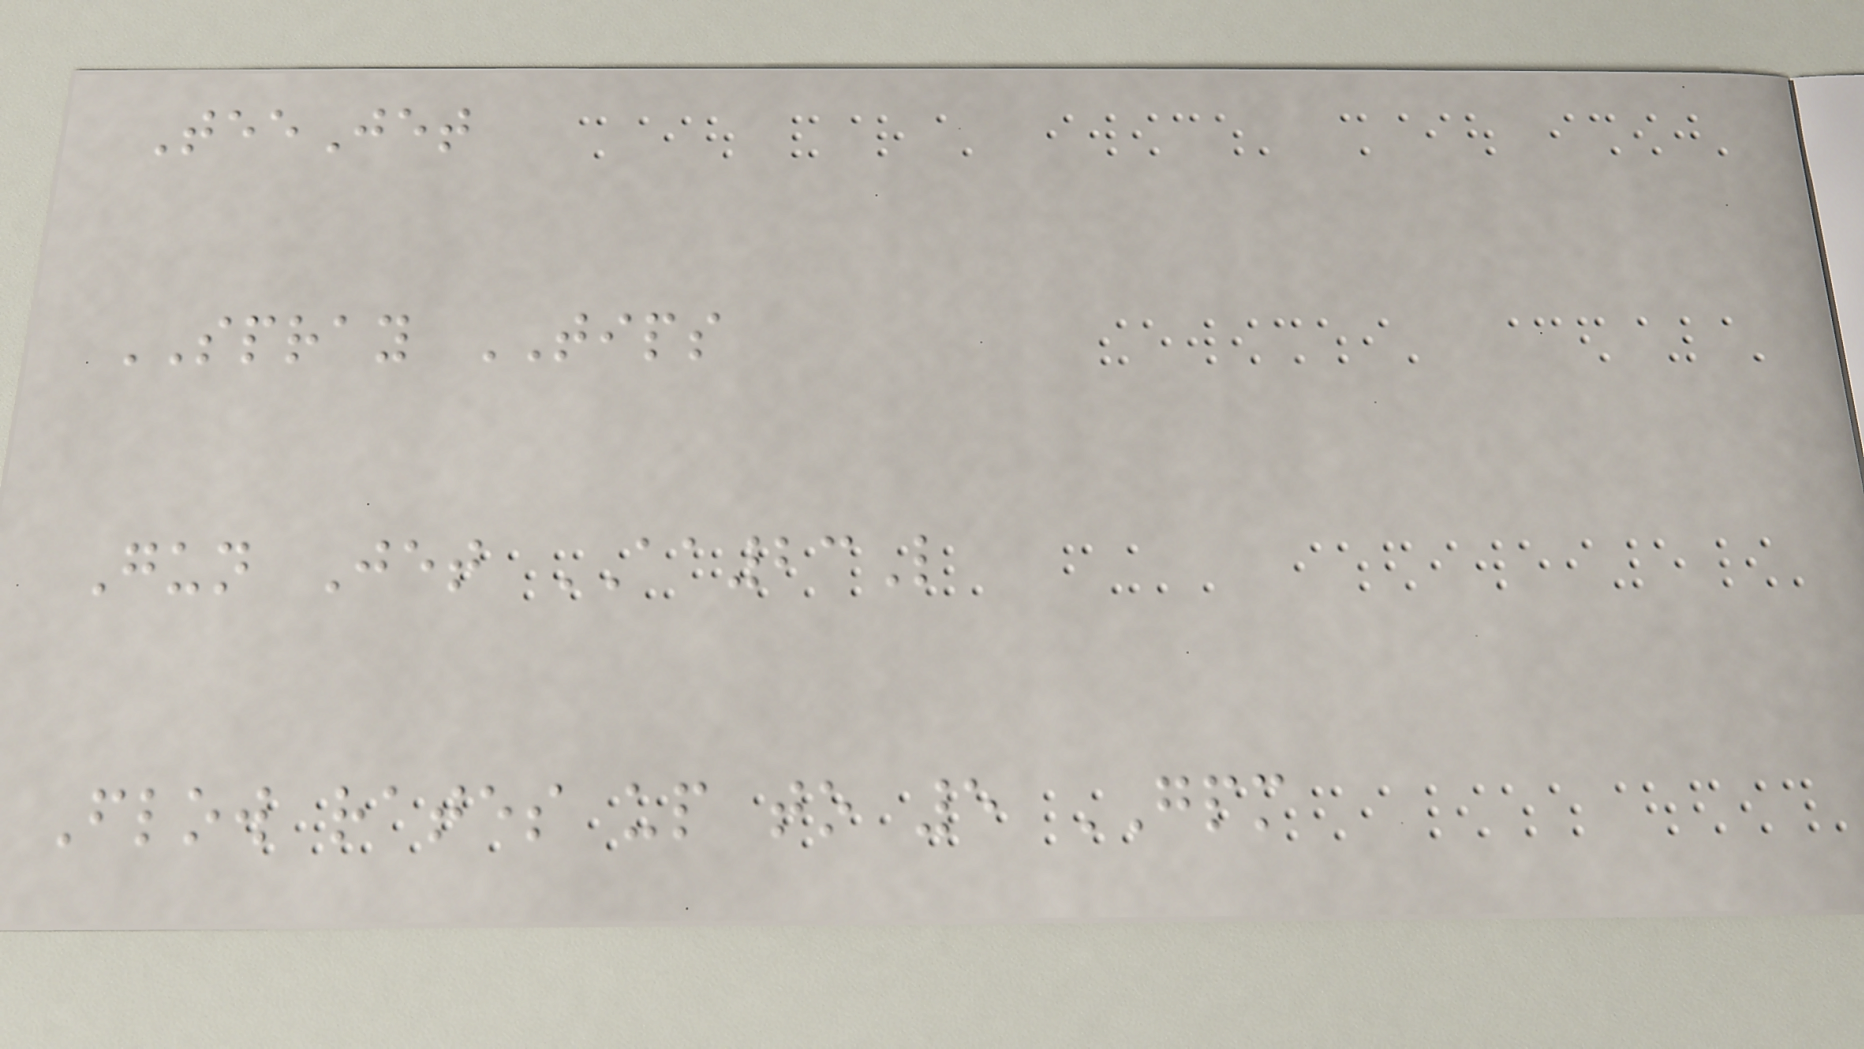TeeJet
SPRAY TIPS
Gun Jet AA23L
Flow rates up to 5 GPM
